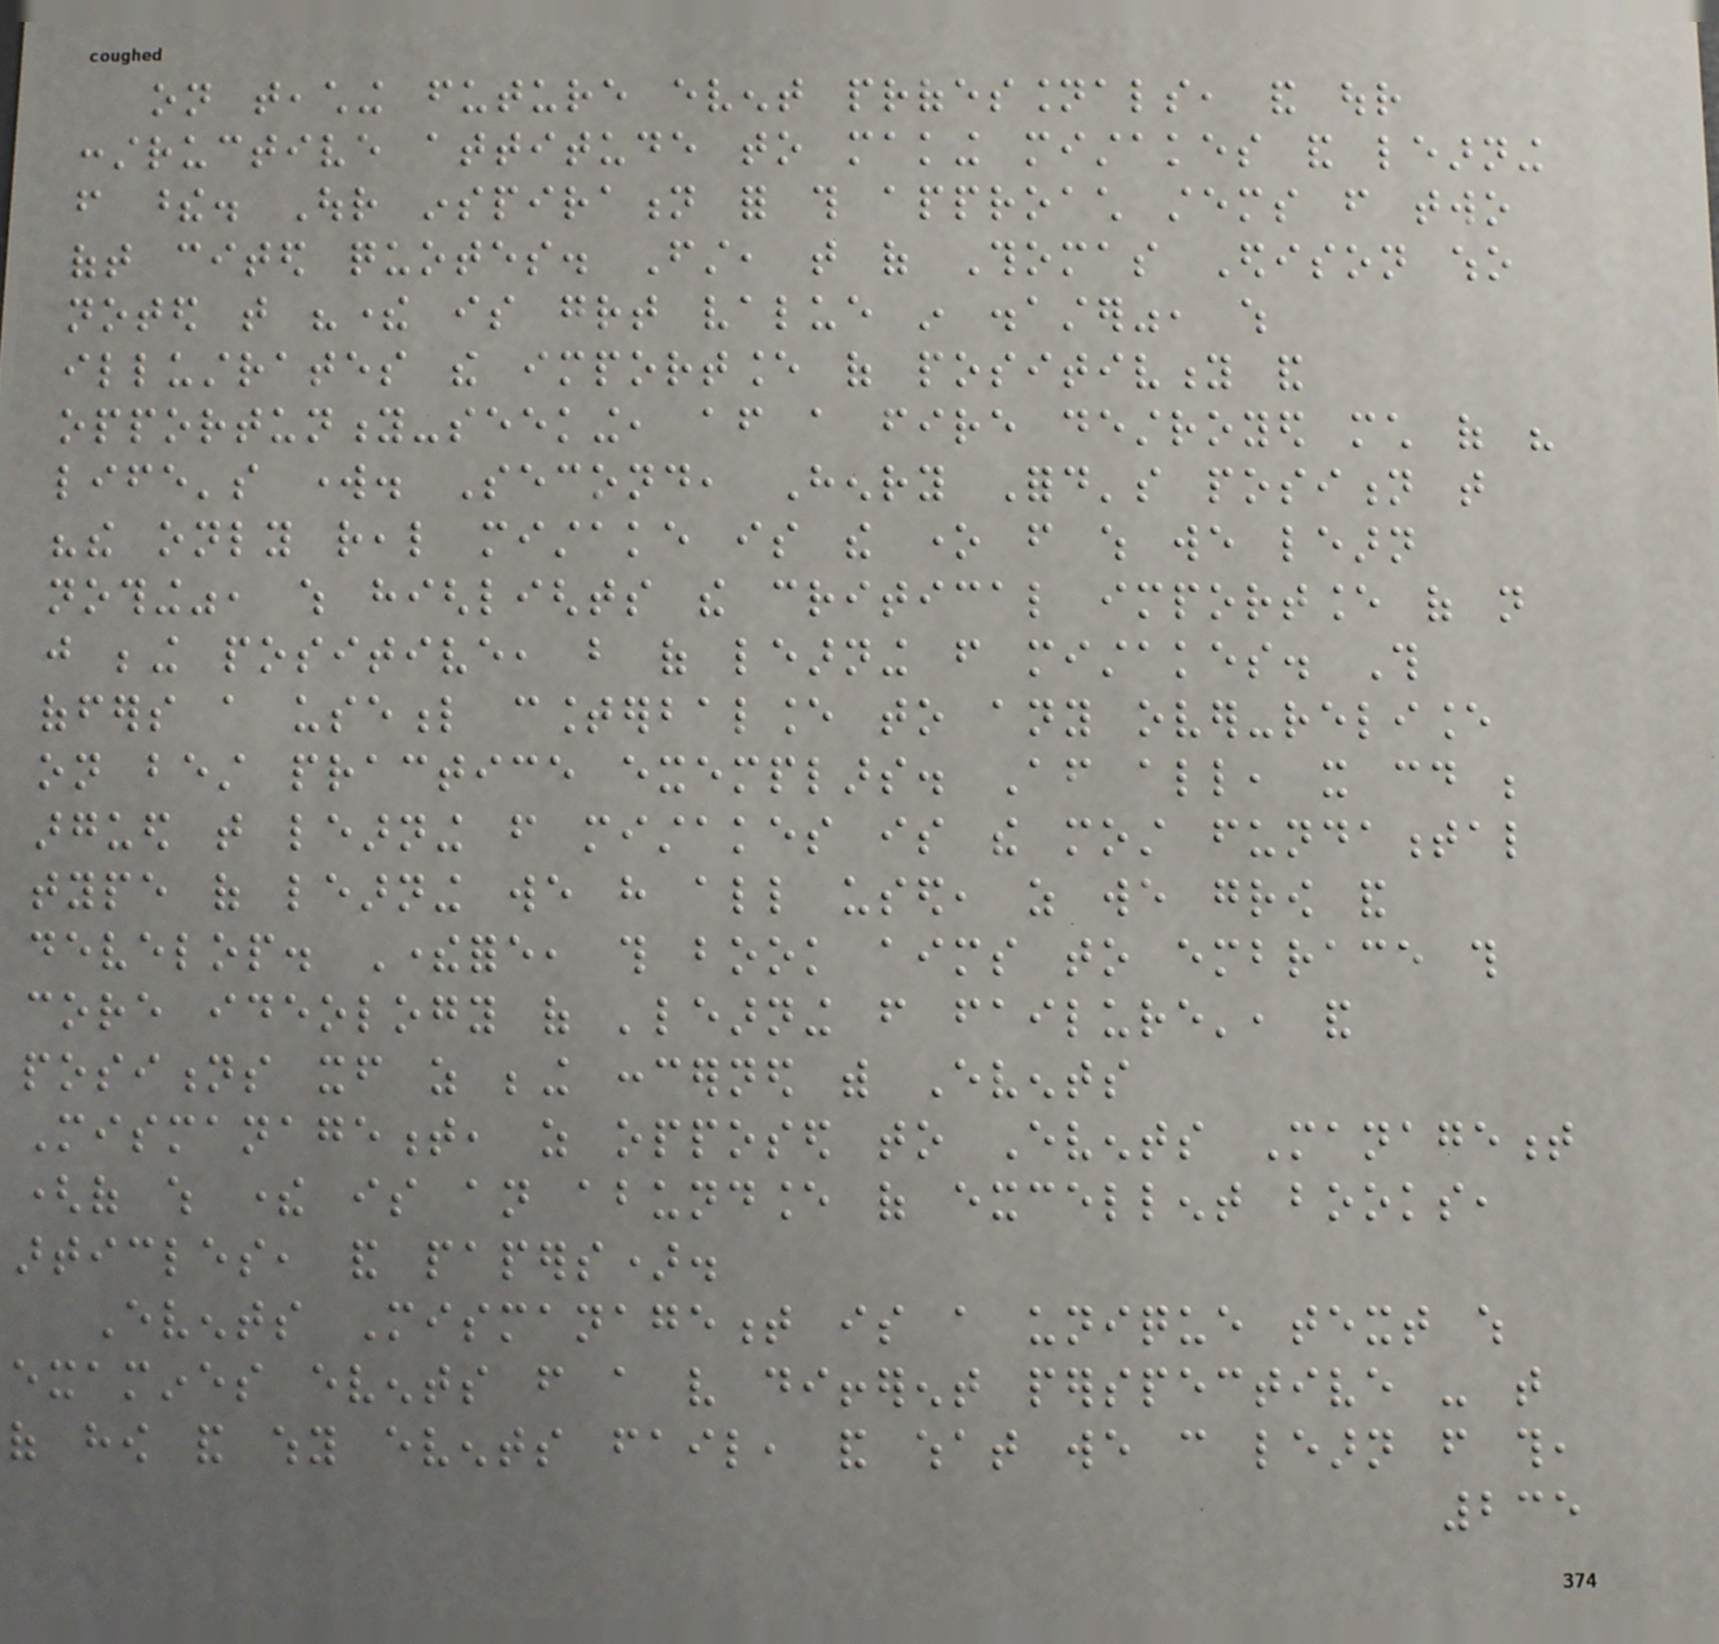on teaching future event professionals, and our
constructive attitude to making mistakes and learning
from these. Our inspiration for this approach stems from two
oft cited quotes. First, that of Thomas Edison who
noted that "there is great value in disaster", which
illustrates the importance of positivity and
opportunity-seeking, after a fire destroyed much of his
life's work. Second, Henry Ford's position that
"the only real mistake is the one from which we learn
nothing", which highlights the critical importance of not
just being positive, but of learning from mistakes. This
offers a useful counterbalance to any over-reliance
on best practice exemplars. After all, it could be
argued that learning from mistakes is the most fundamental
type of learning we have all used, as we grow and
develop. Therefore, this book aims to embrace this
core ideology of 'learning from failure', and
positions itself as being concerned with Events
Mismanagement, as opposed to Events Management
(of which there is an abundance of excellent books,
articles, and papers).
Events Mismanagement is a unique text which
examines events from a very different perspective - that
of how and why events fail, and what we can learn from this,
235
